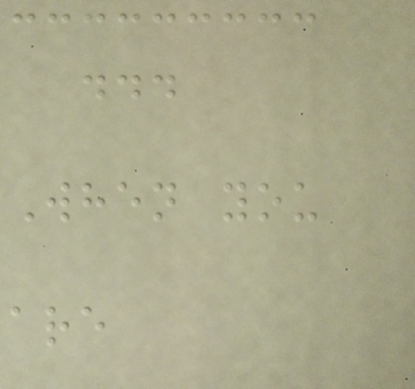...
When you
are
